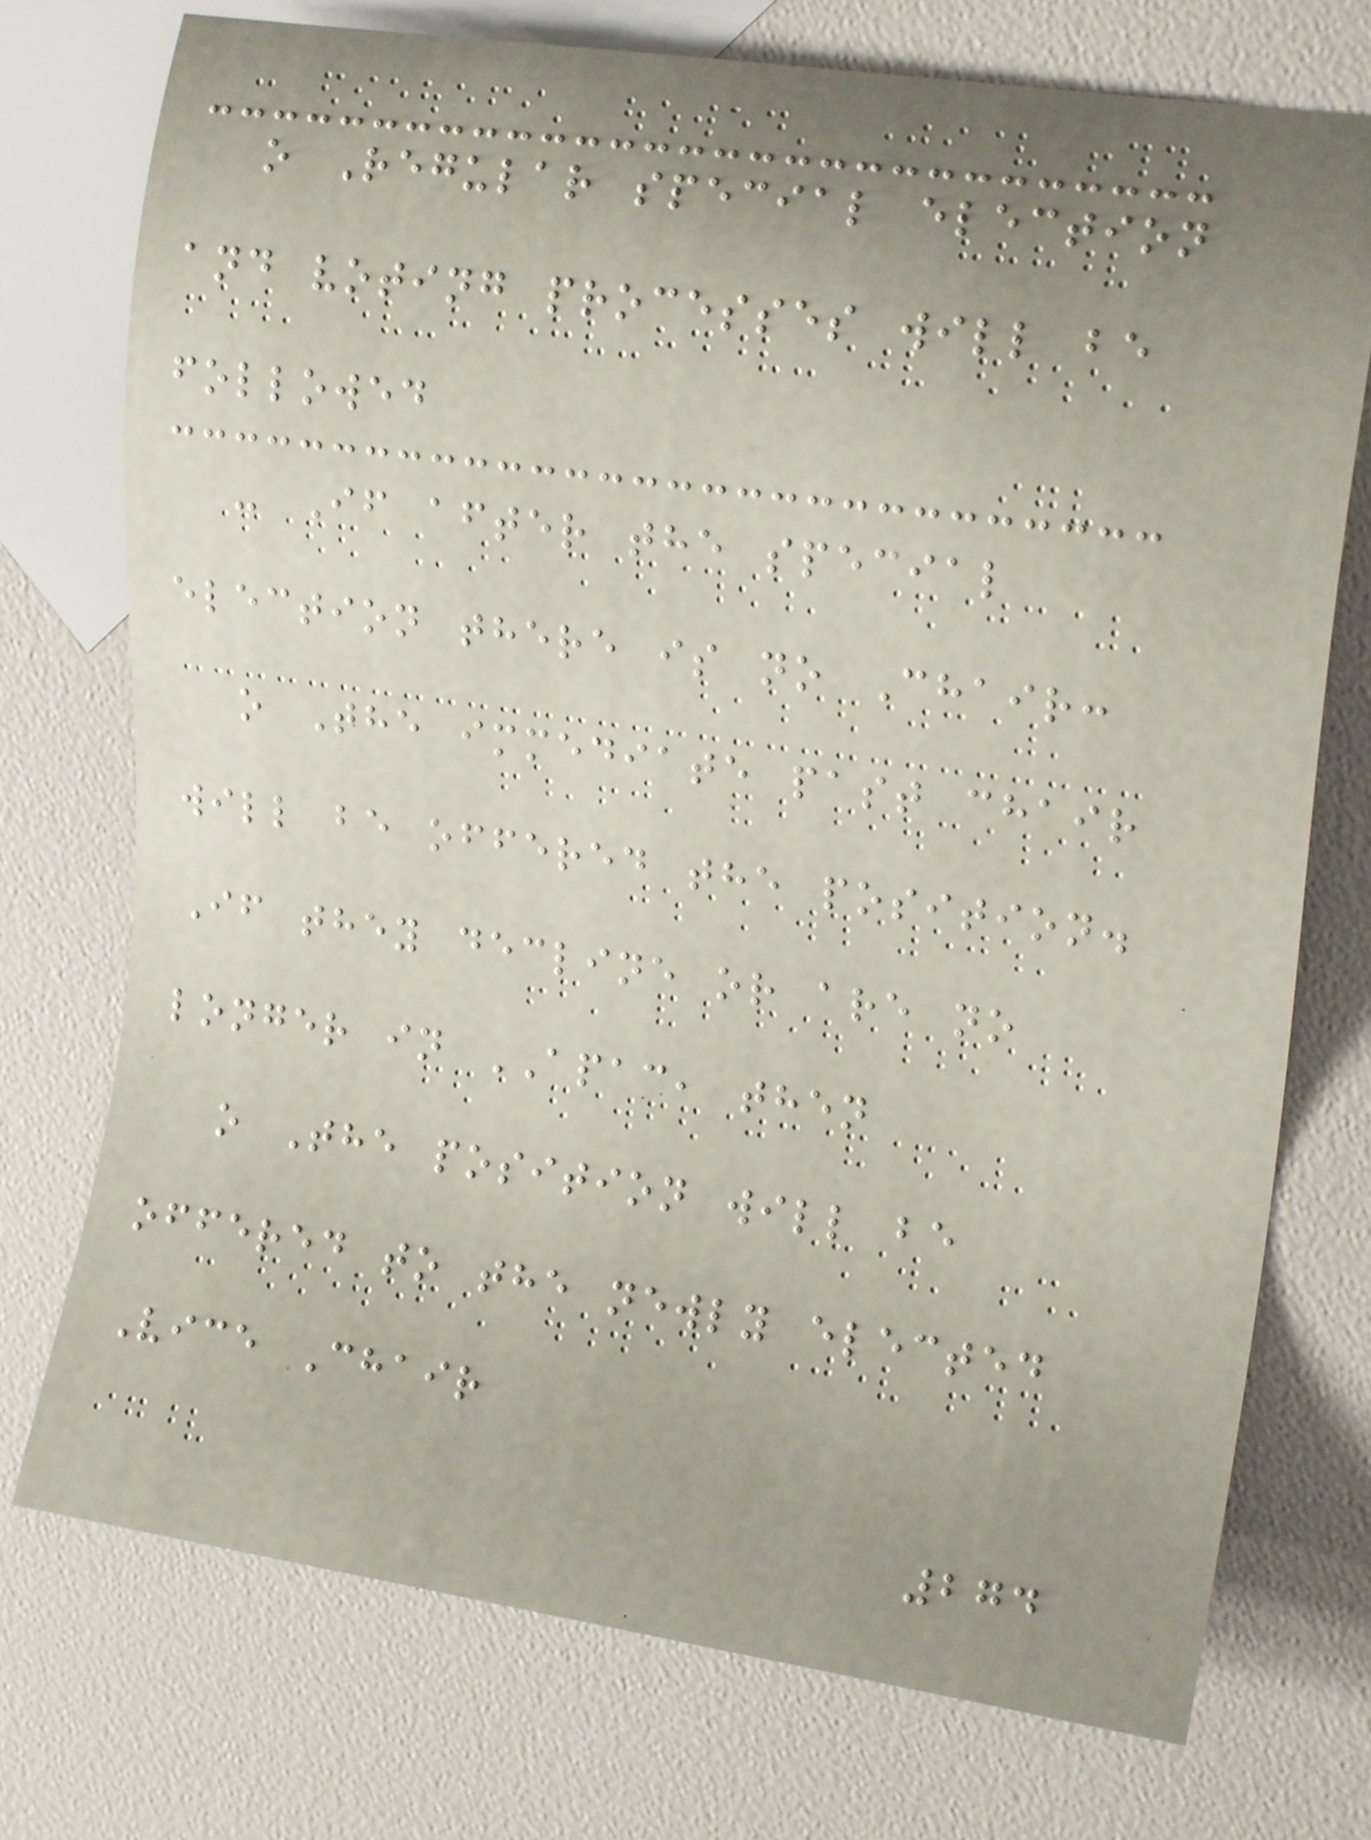o Regular special election
and voting processes will be
followed
- If after the special
election there is no Chair:
o The immediate past chair
will be offered the position.
If they decline or are no
longer in APAC, then
o The position will be
offered to the newly elected
Vice Chair
274
